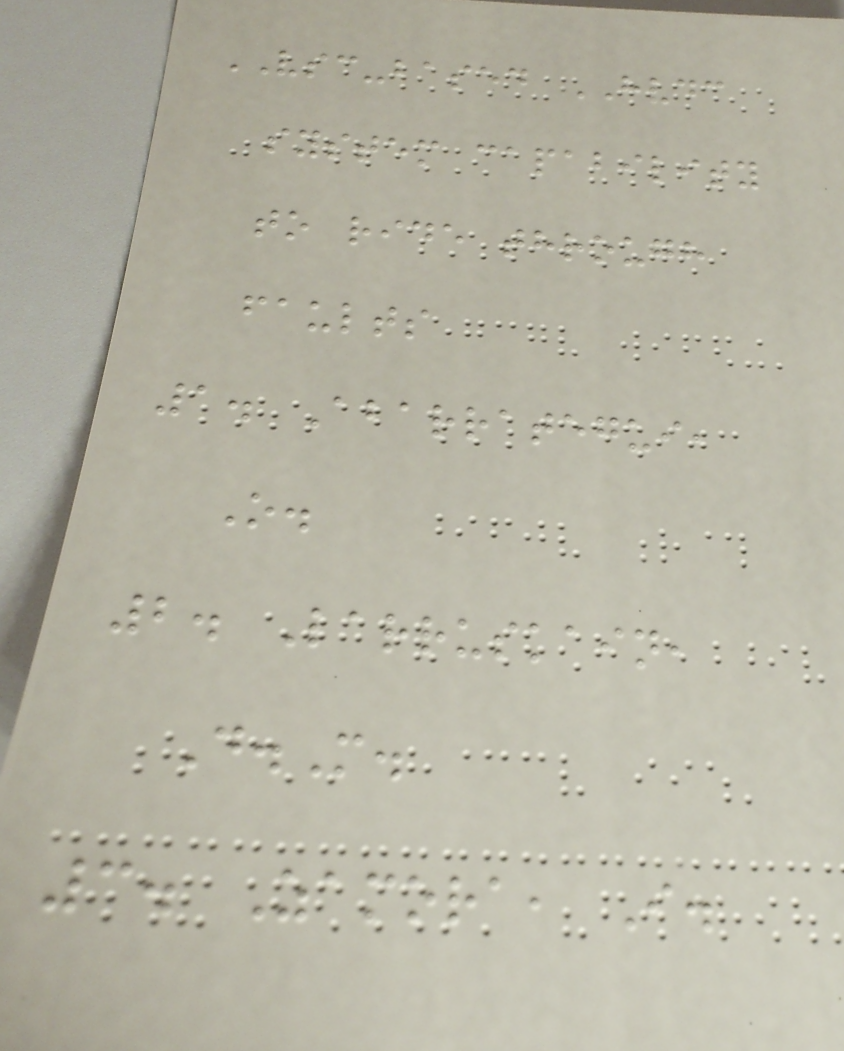VSC-based HVDC
system capability
to ride through
faults
1. Abarrategui,
O.
2. Larruskain,
D.M.
3. Zamora, I.
